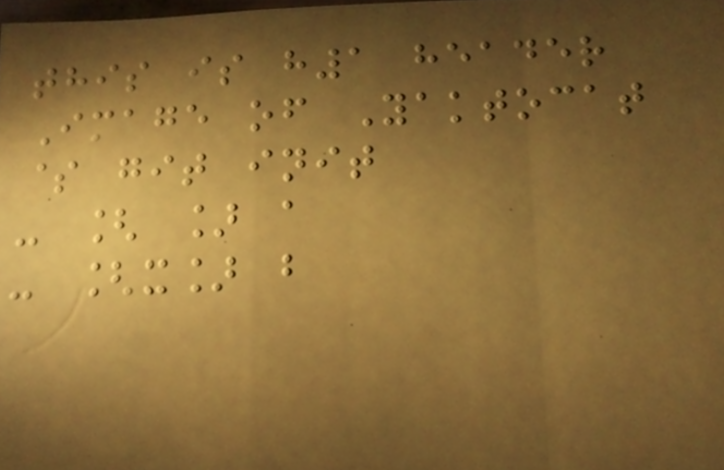this is h1 header
Image of Yaktocat
$ git init
- [ ] a
- [x] b
